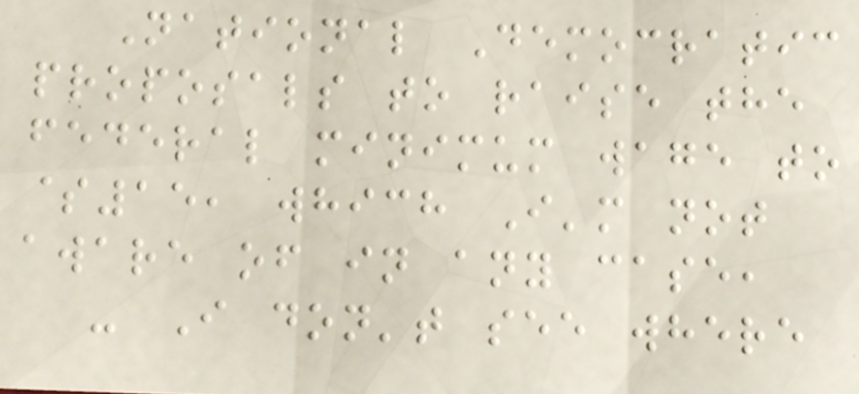National Democratic
proposals to raise the
federal minimum wage to
$15, which I'm not
aware of in any case,
- I don't see where
